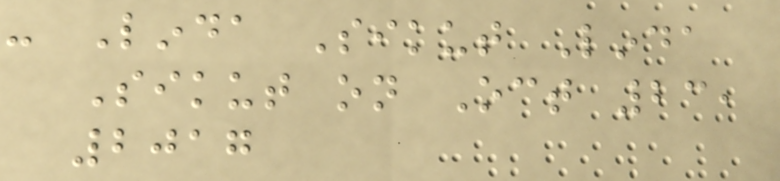- Linda Sikut Linda
Sikut on Oct 23,
2017
